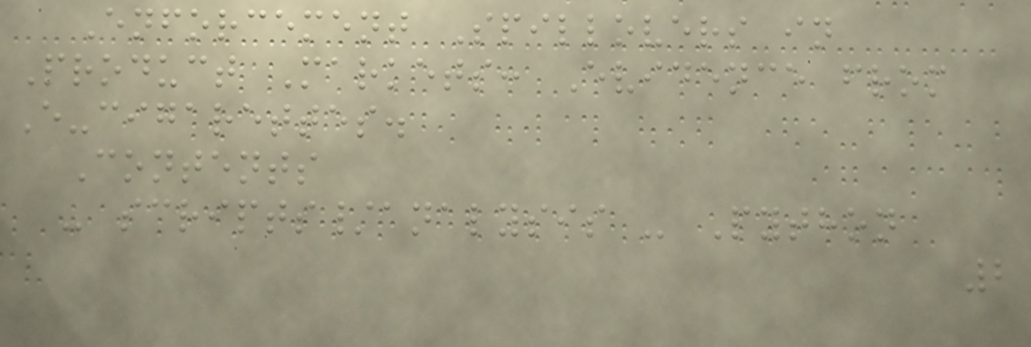Enforcement Spillovers in
Product Markets: Evidence from
E-cigarettes.
Contents
- scripts/analysis - Python
2
